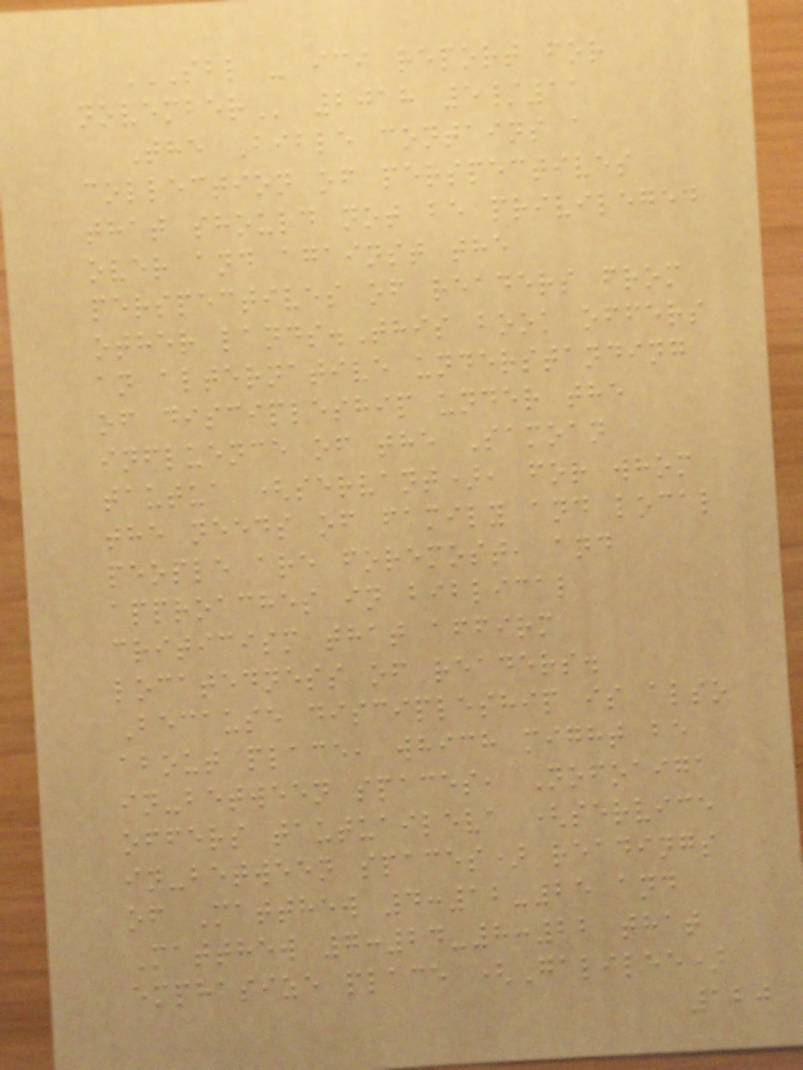SBL - ICI REPORT FOR
NOVEMBER 2018 5/11
The Bible contains a
collection of perspectives
that should not be privileged
over and against the
perspectives of readers from
other lands.This book offers
an alternative understanding
of discipleship under the
influence of the Samoan
tautua (servant), for whom
the needs of family and local
people are foremost, and
approaches in biblical
criticism that affirm
locatedness of readers.
Because discipleship is also
about place, which might be
in-between spaces, Nofoaiga
offers tautuaileva (service
in-between spaces) readings
of Matthew 4:12-25 and
Matthew 7:24-8:22 that
emphasize place (Galilee)
120
